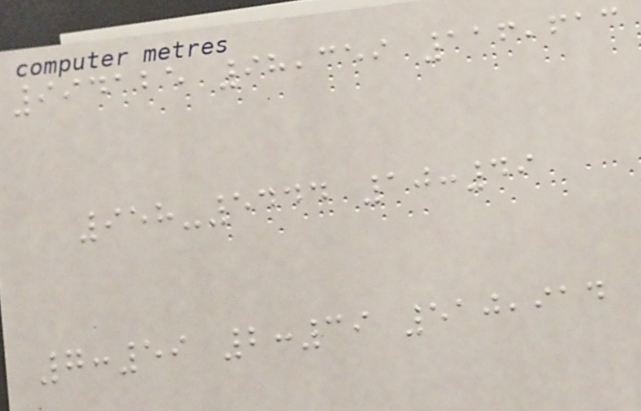994125 98,359 116,613
958-5444 10:49
7:59 2:39 510,914
